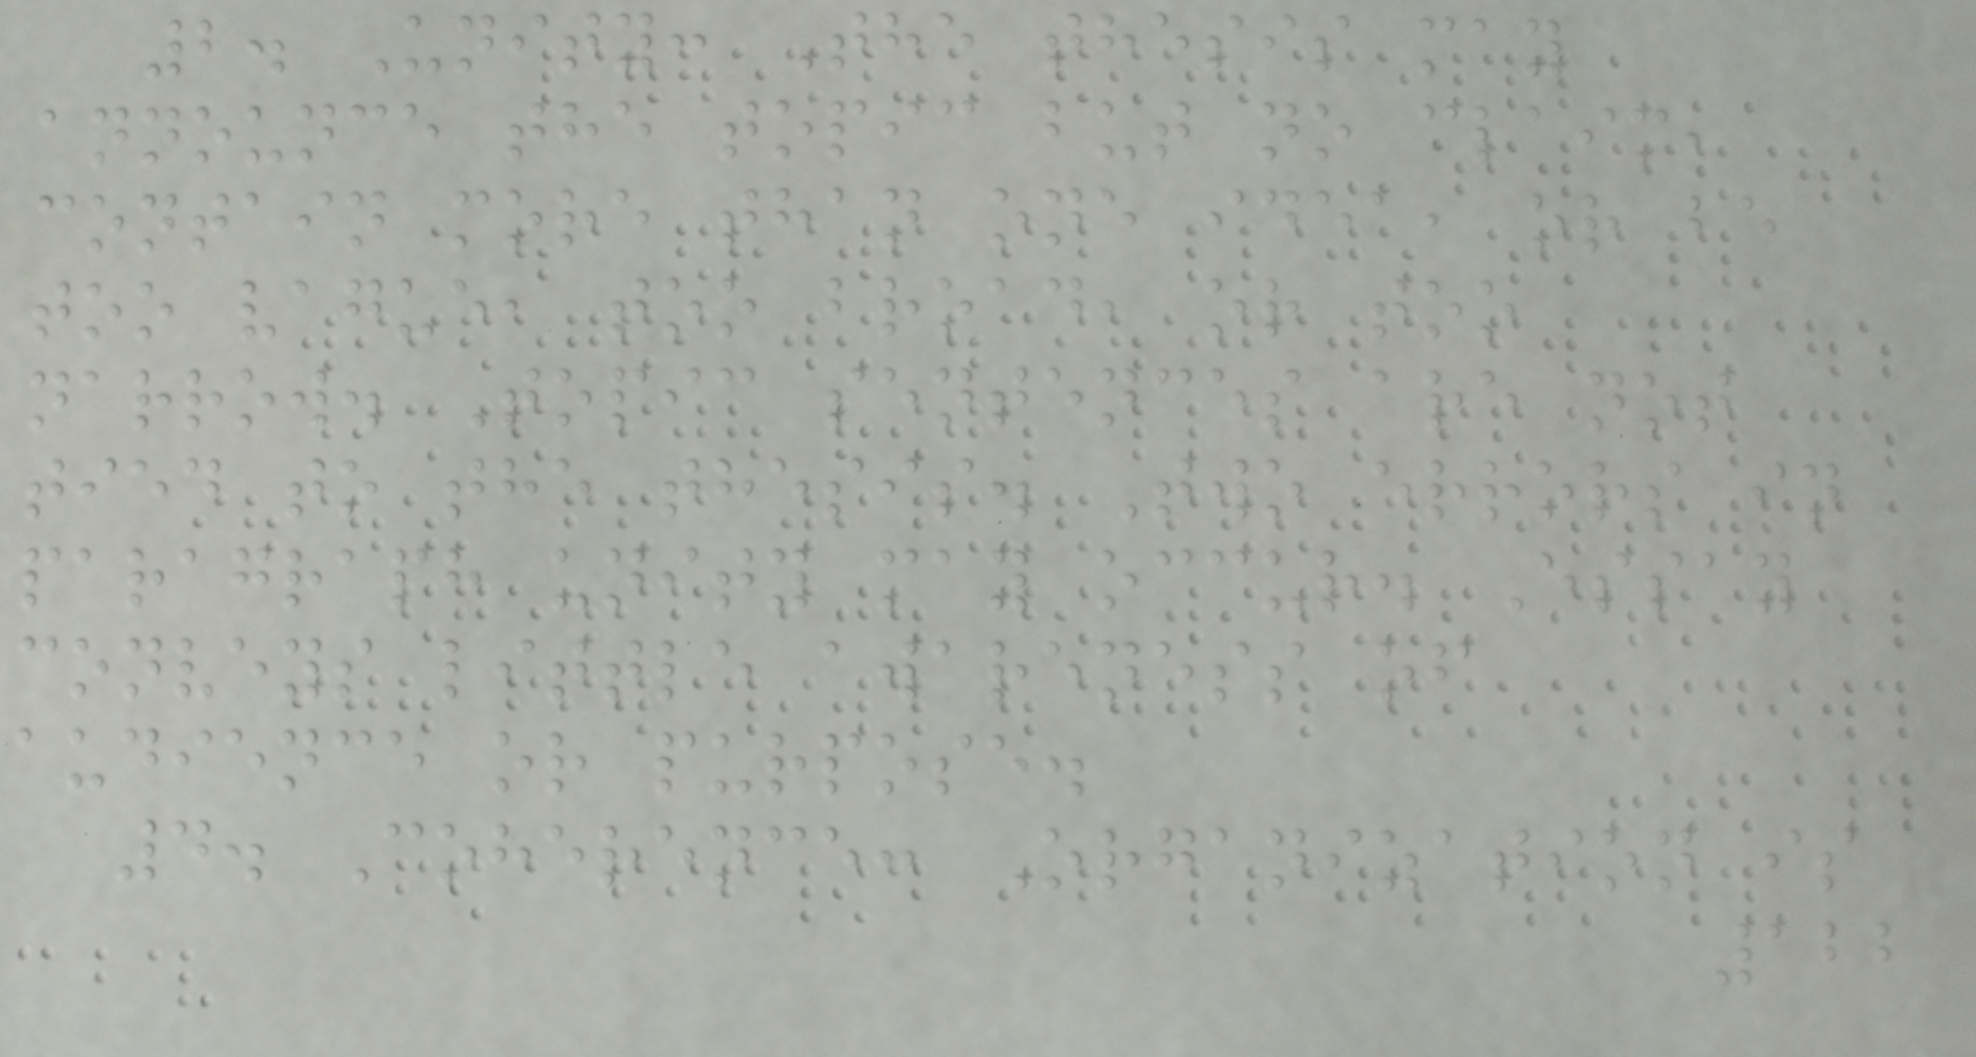2. Unity: The thesis may
announce the topic but no claim,
contain more than one idea, or be
too vague, too broad, or too
narrow. Topic sentences are not
tied to the thesis. Two errors in
paragraph unity may occur. Essay
conveys little awareness of
audience or purpose.
4. Coherence: Organization is
122
